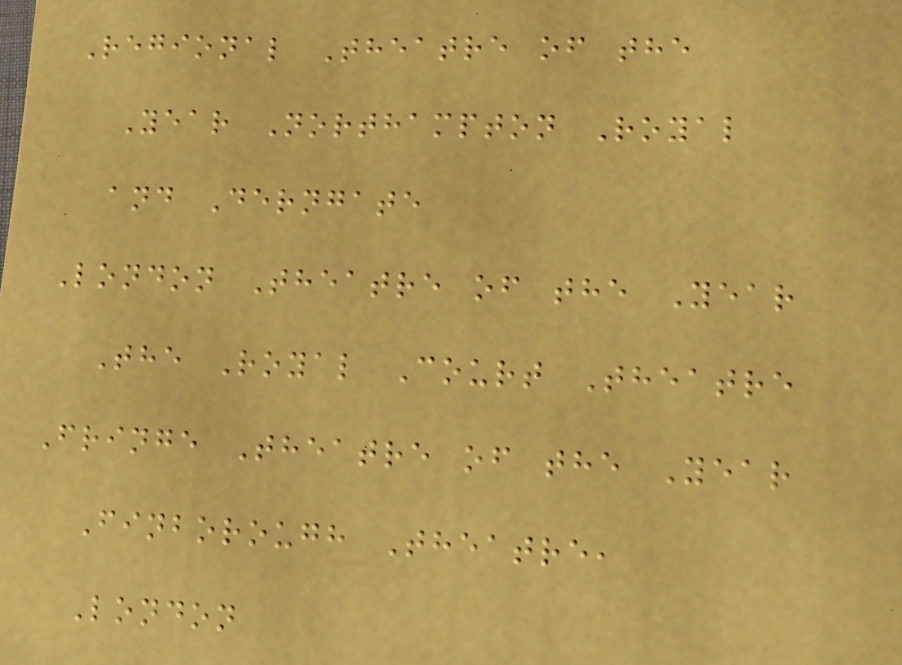Regional Theatre of the
Year Northampton Royal
and Derngate
London Theatre of the Year
The Royal Court Theatre
Fringe Theatre of the Year
Finborough Theatre,
London
